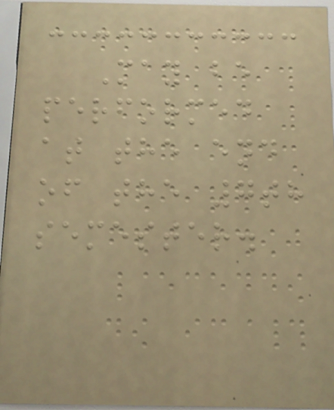May be
performed
at the end
of the 7th
semester.
